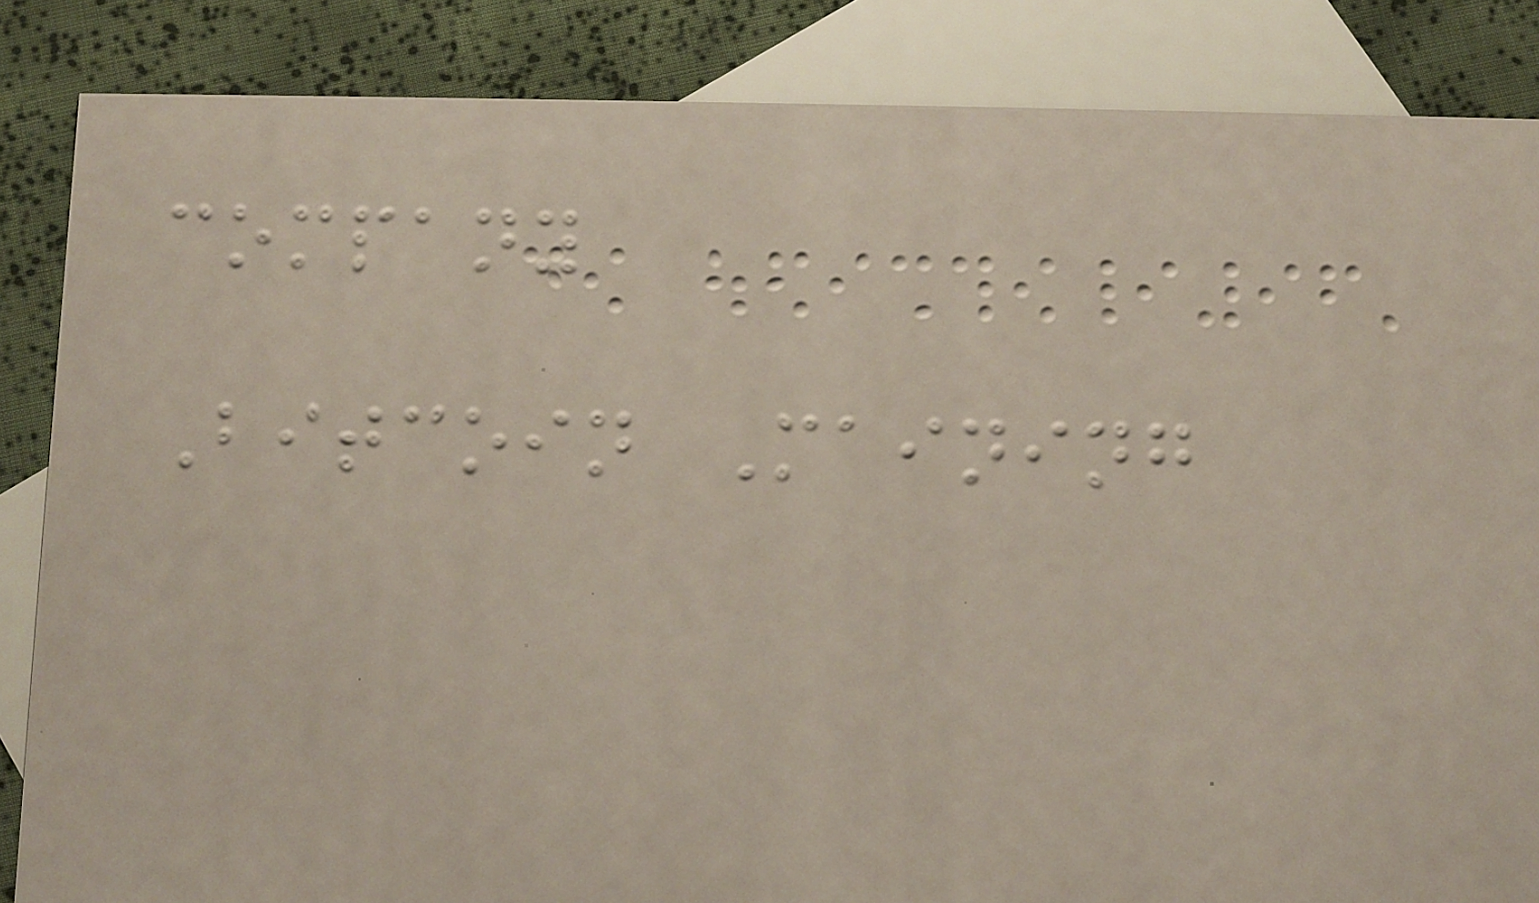company
Bitcoin Maining
